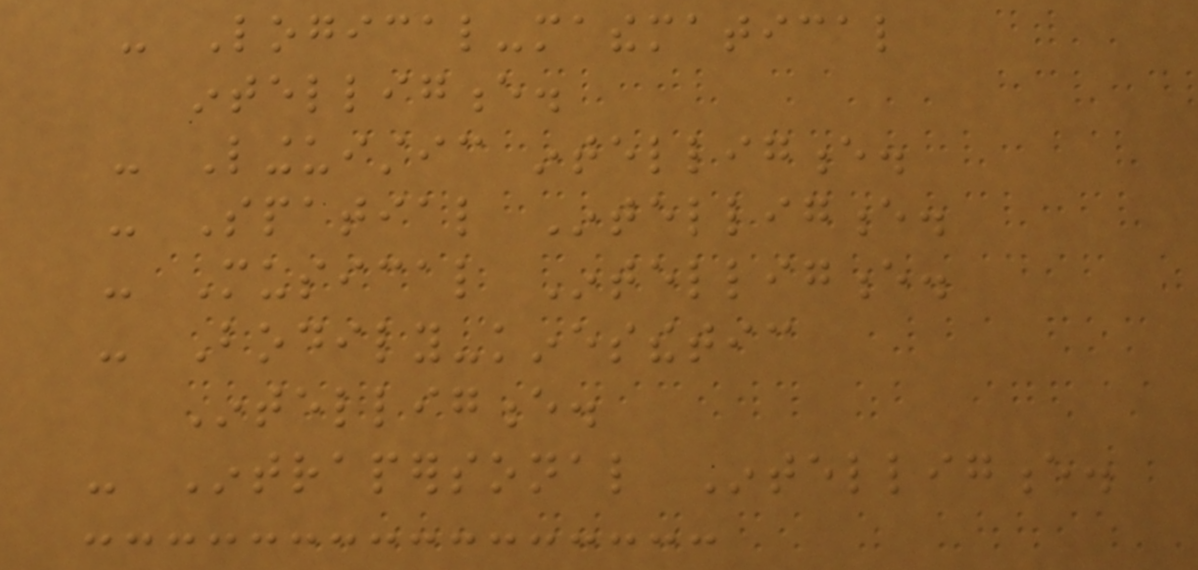- Logical-mathematical
intelligence.
- Linguistic intelligence.
- Spatial Intelligence.
- Musical Intelligence.
- Bodily-kinesthetic
Intelligence.
- Intrapersonal Intelligence.
